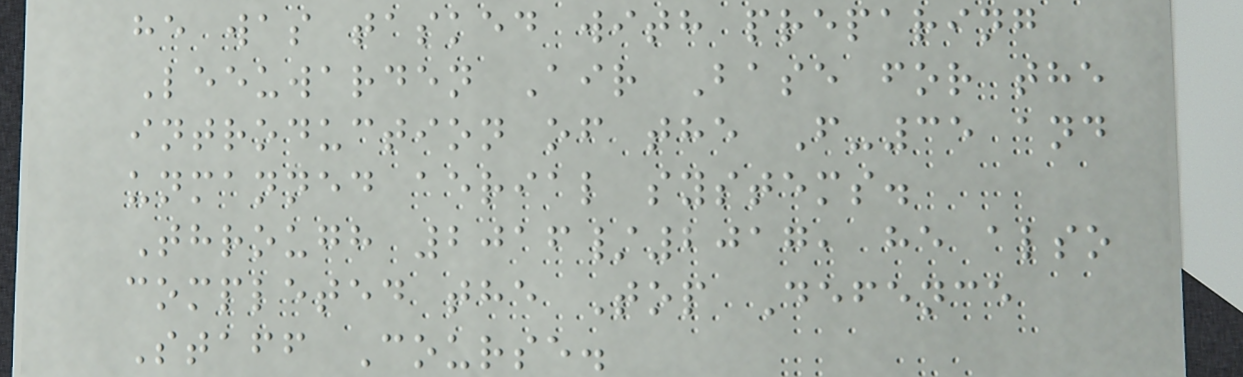he was tasked with preparing
Leeuwarden Air Base for the
introduction of the F-35 and
unmanned aerial systems.
Through 2016/2017, he also
completed the Top Defence
Staff Course.
